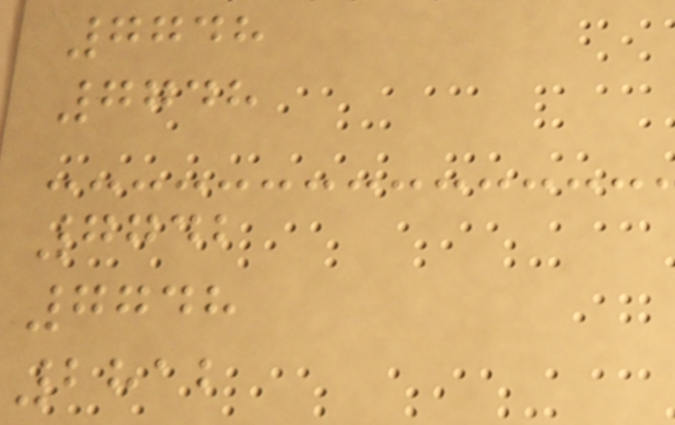7748
7748
7742
7748
2812
